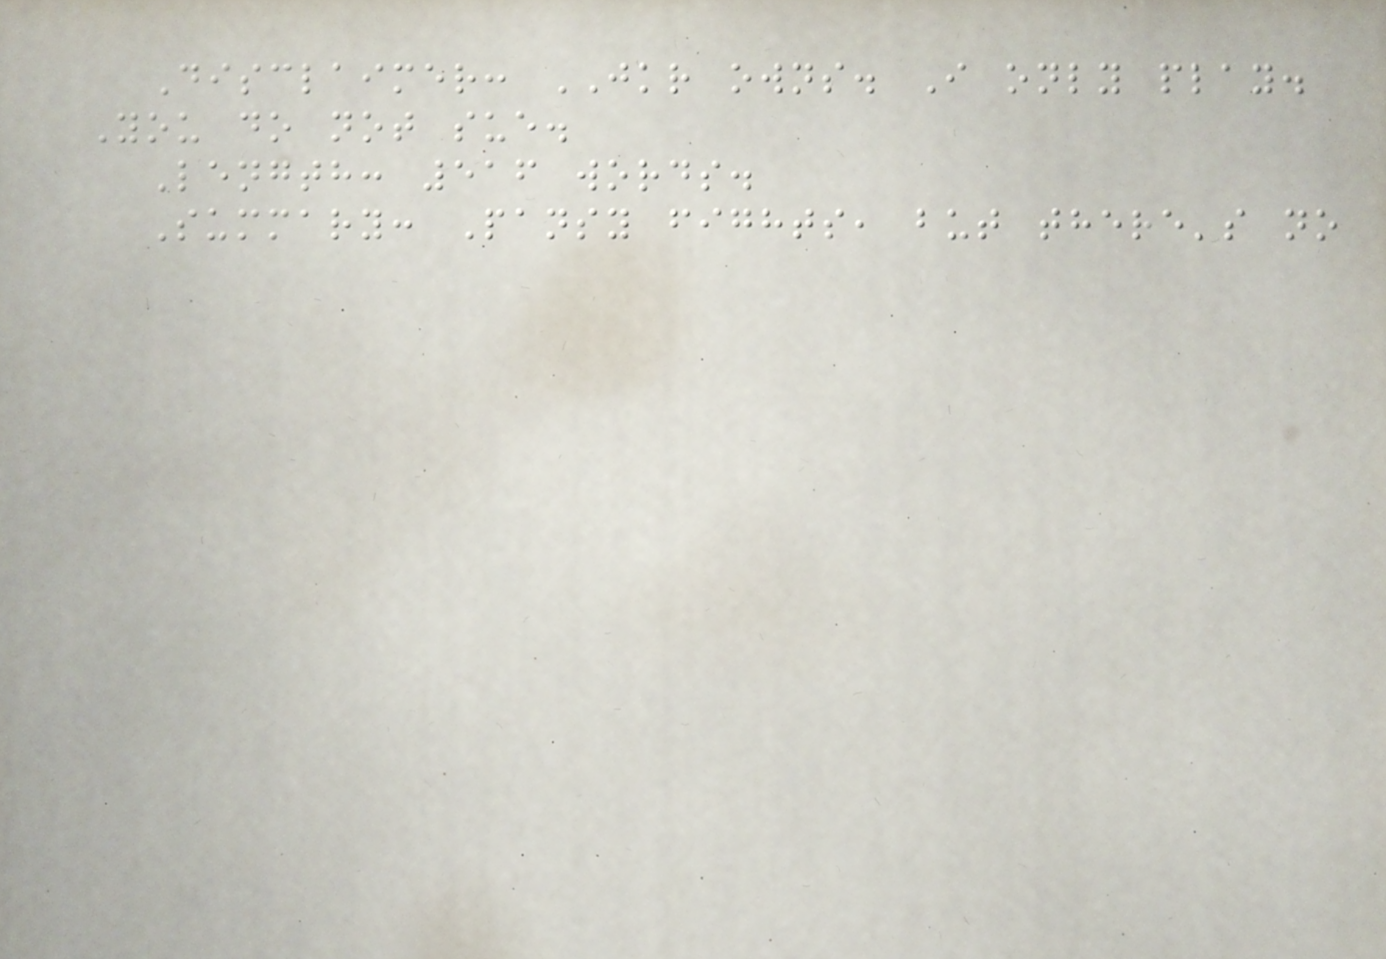Disclaimer: JKR owns. I only play.
You do not sue.
Length: 516 words.
Summary: Pansy fights, but there's no
